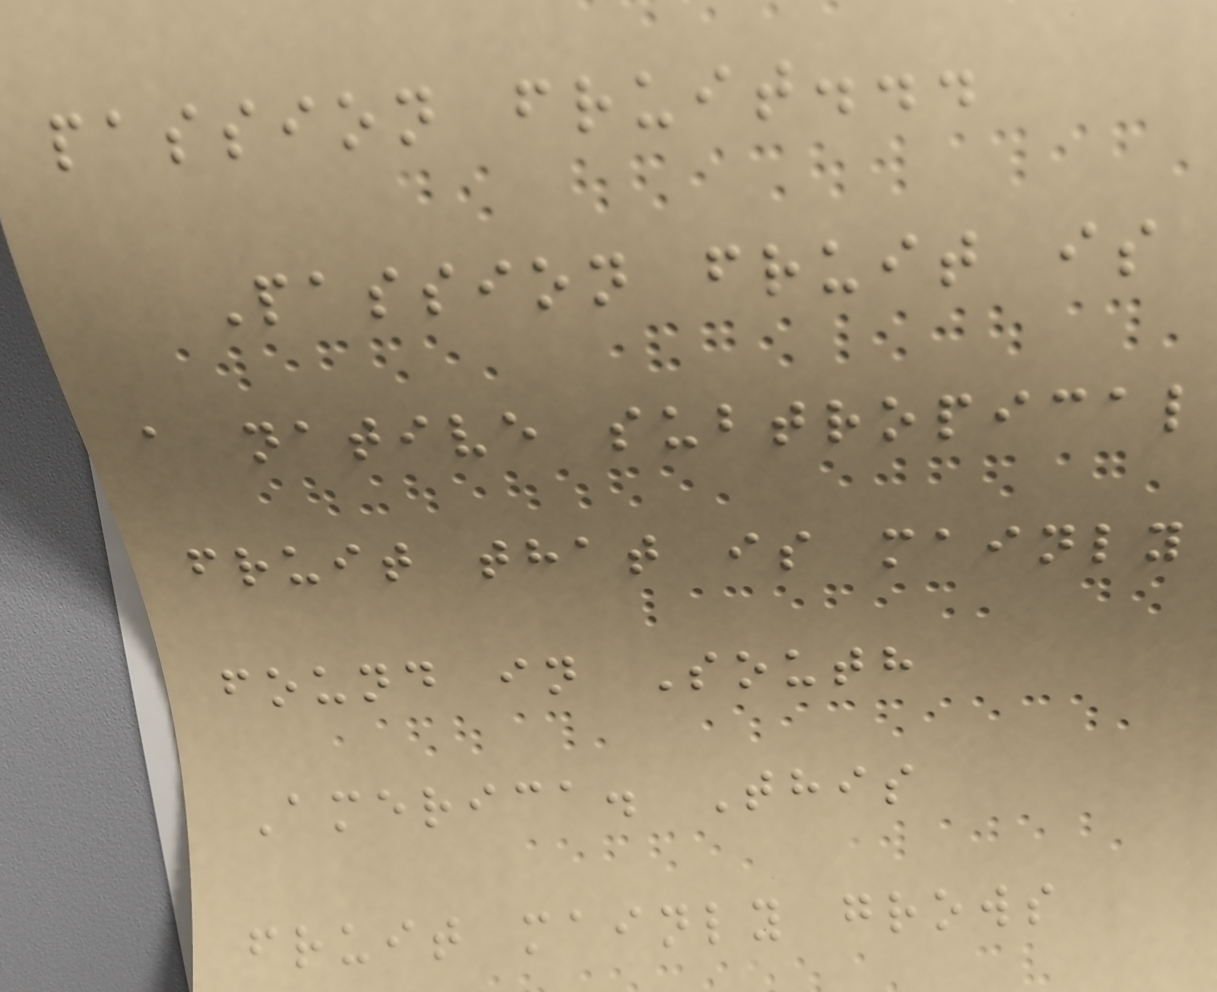passion fruit...
Passion fruit is
a native subtropical
fruit that is mainly
found in South
America. This
fruit mainly grows
